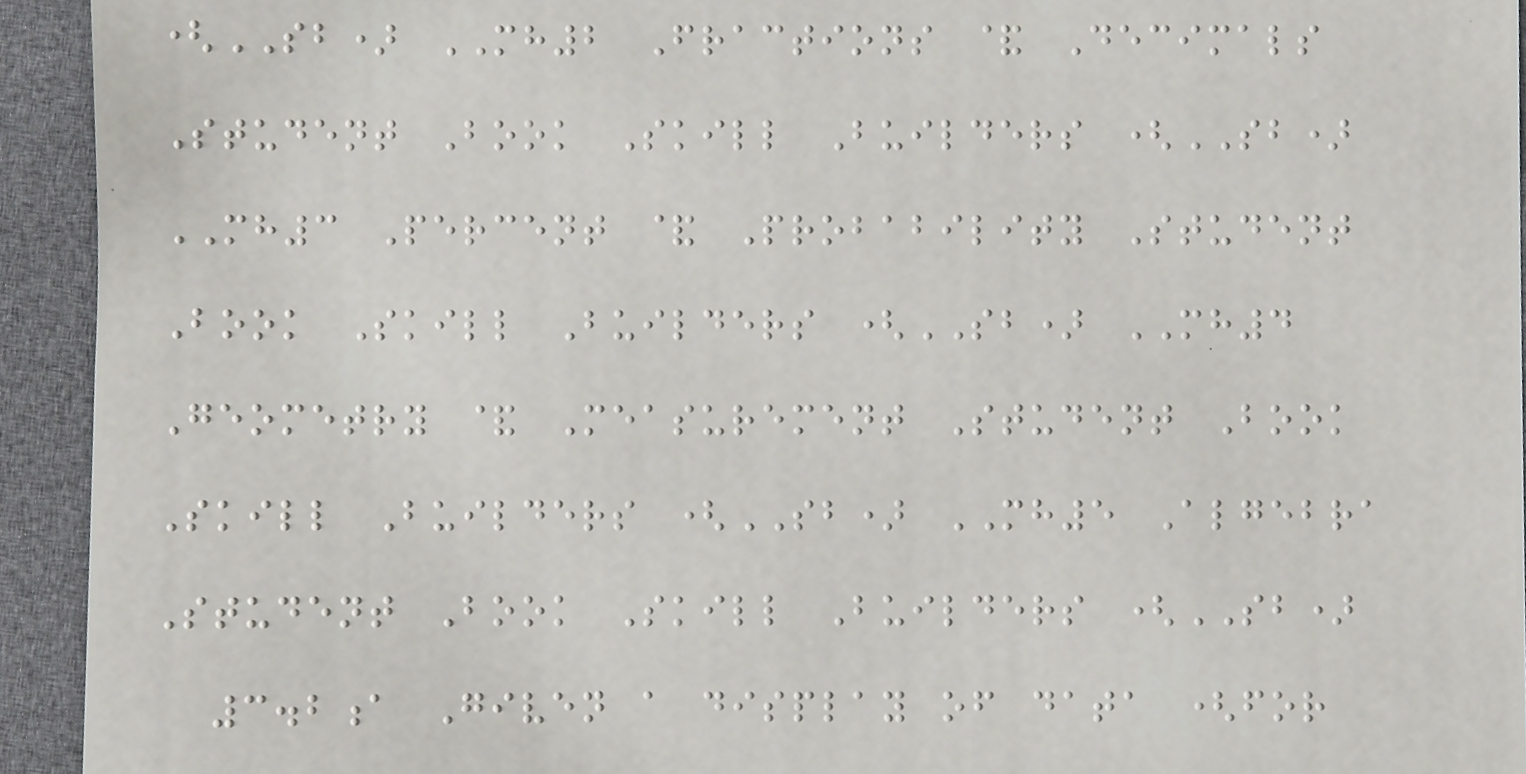(SB) MH2 Fractions & Decimals
Student Book Skill Builders (SB)
MH3 Percent & Probability Student
Book Skill Builders (SB) MH4
Geometry & Measurement Student Book
Skill Builders (SB) MH5 Algebra
Student Book Skill Builders (SB)
3.2a Given a display of data (for
